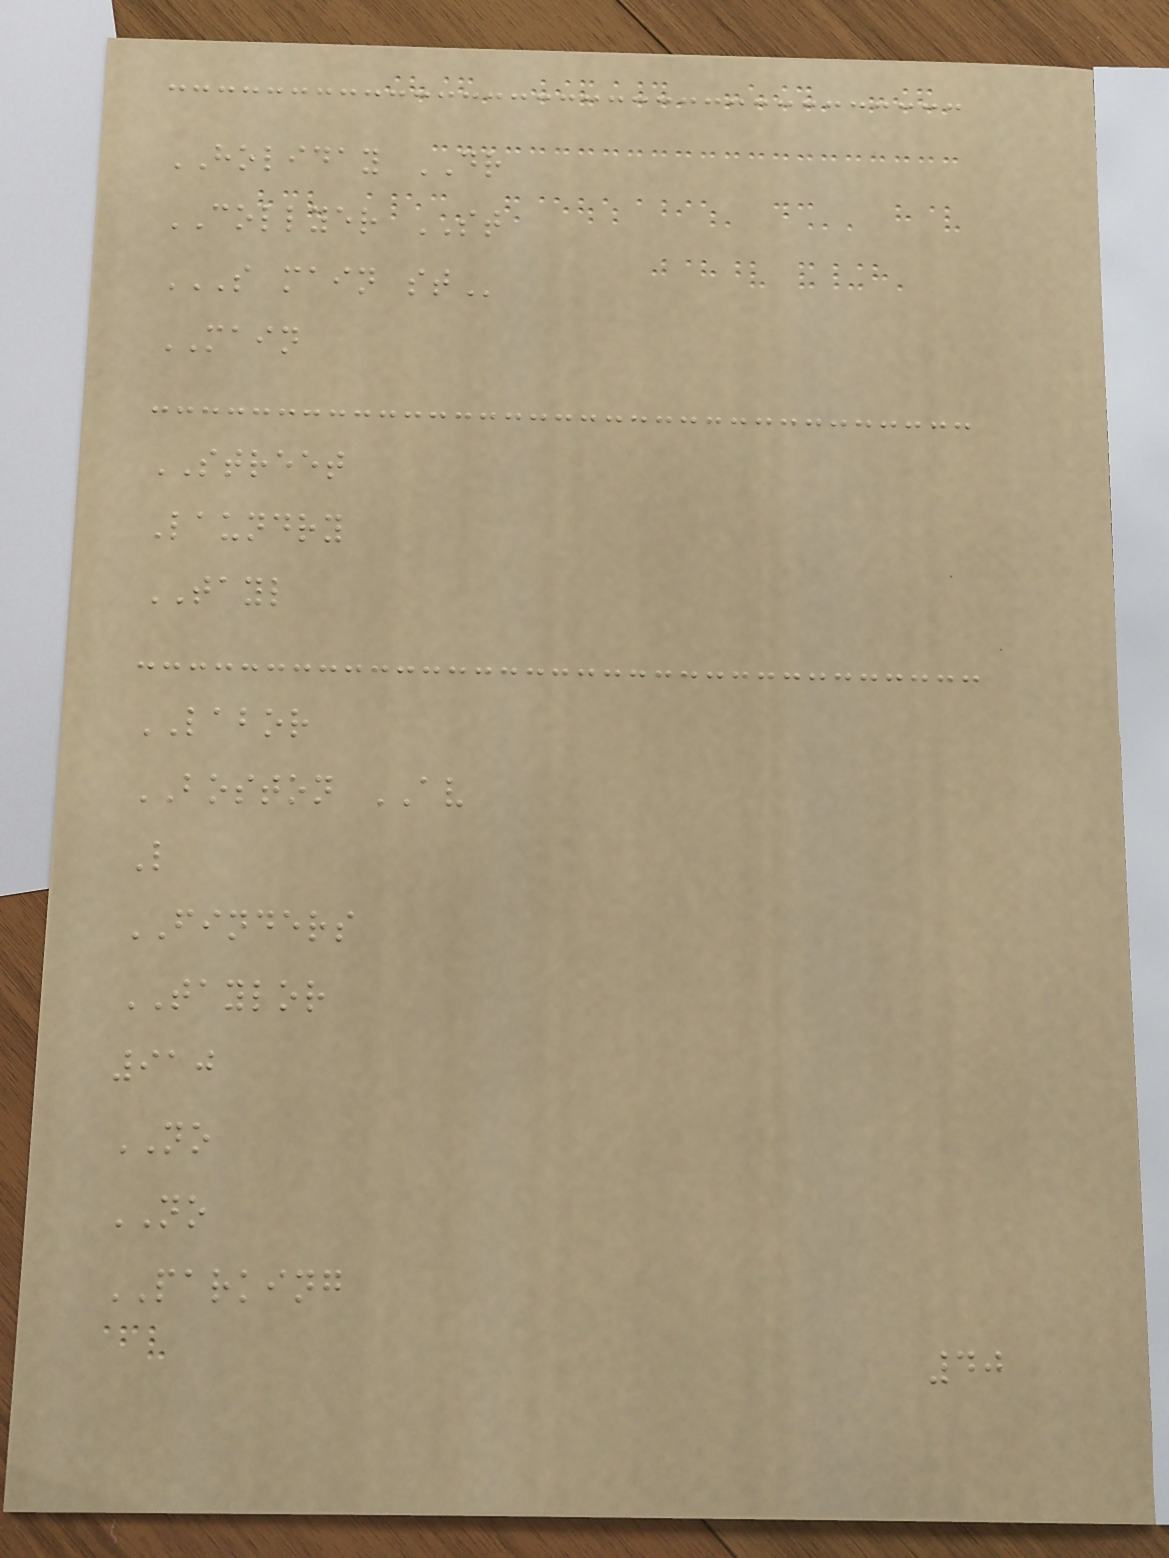HOLIDAY DR
COLLYER ST
S MAIN ST
MAIN
STREET
Laundry
TAYL
LABOR
BOSTON AV
L
FINDERS
TAYLOR
910
NO
NO
PARKING
40
